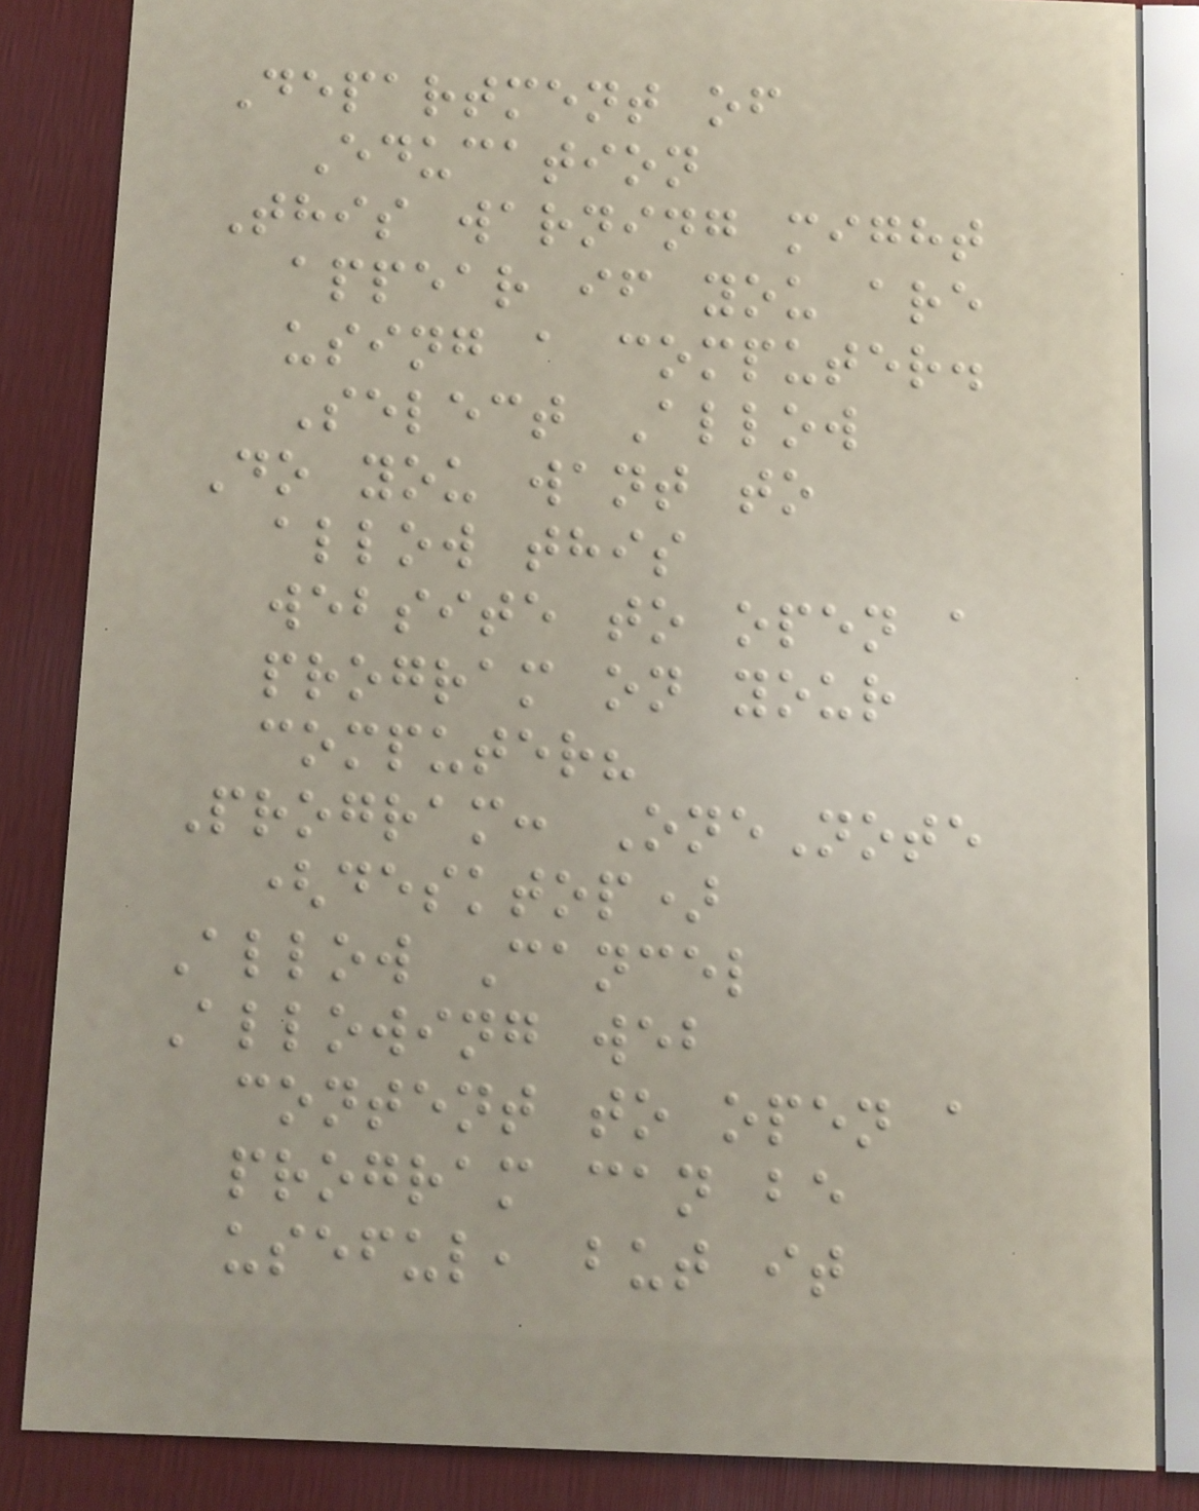Department of
Education
This warning might
appear if you are
using a computer.
Select Allow
Do you want to
allow this
website to open a
program on your
computer?
Program: OneNote
(desktop)
Allow Cancel
Allowing web
content to open a
program can be
useful, but it
